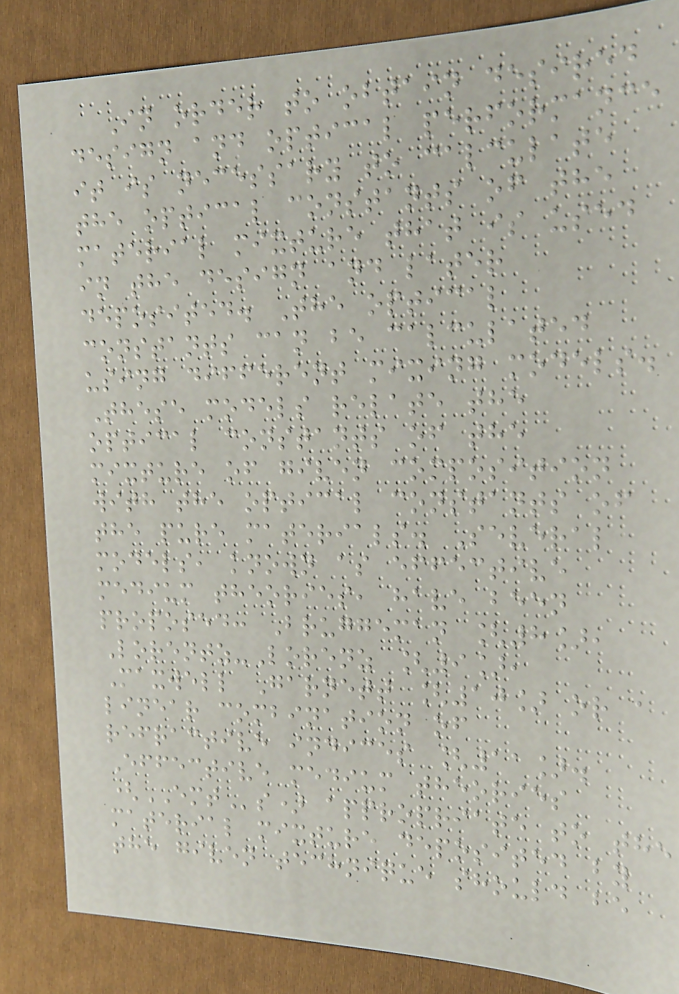In order to obtain desired
design and optical performance
it is necessary to calculate
the optical constants of the
material mixture that is used
in the design and later
deposited. The optical
constants can be calculated
using different mixing models.
These models relate the
optical constants of the
mixture of given composition
with the optical constants of
the pure materials. Several
models, known as effective
medium theories, have been
proposed: Bruggeman [8],
Lorentz-Lorenz [9],
Maxwell Garnett [10] or a
linear combination of
refractive indices [11].
Effective medium theories
(EMTs) appropriate to the
material mixture deposited by
the given technique should be
